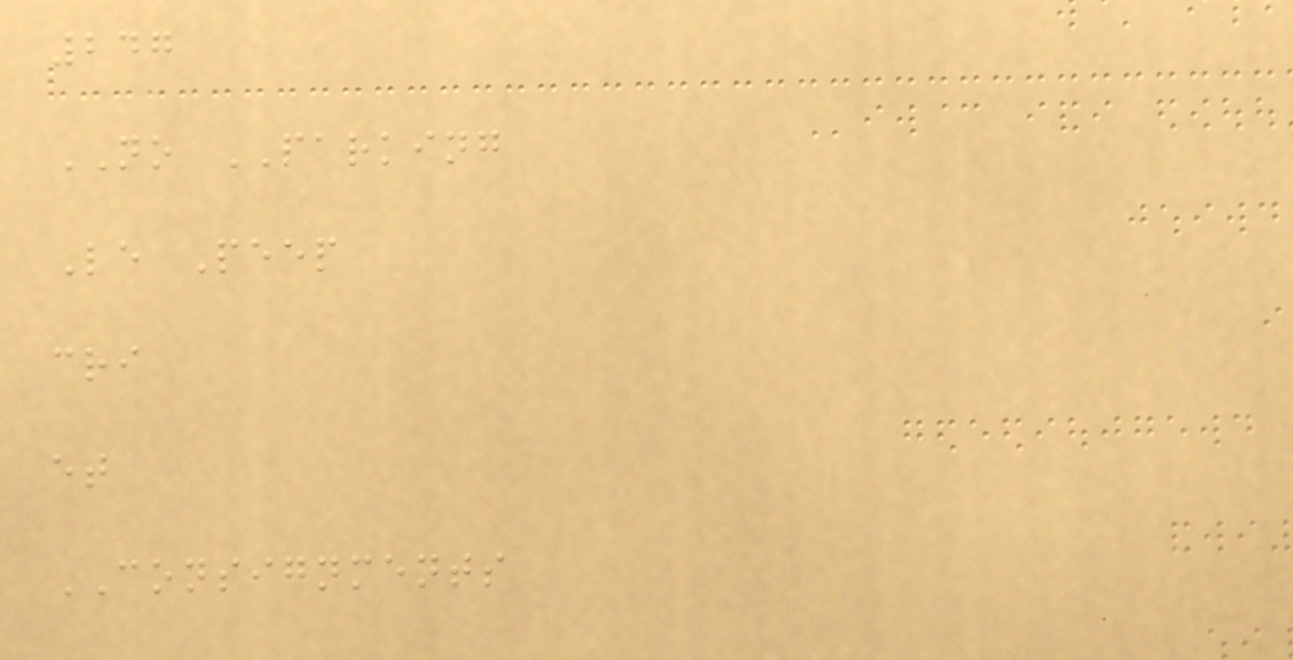247
NO PARKING
Le Peep
cri
et
CONSIGNMENTS
